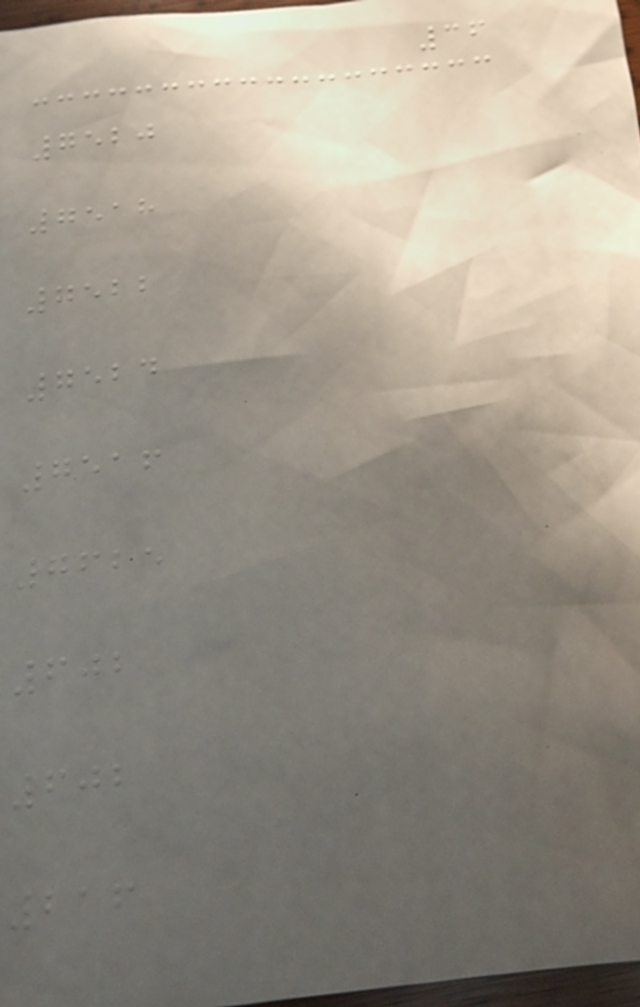36
7520
7518
7522
7524
7516
7625
602
602
216
